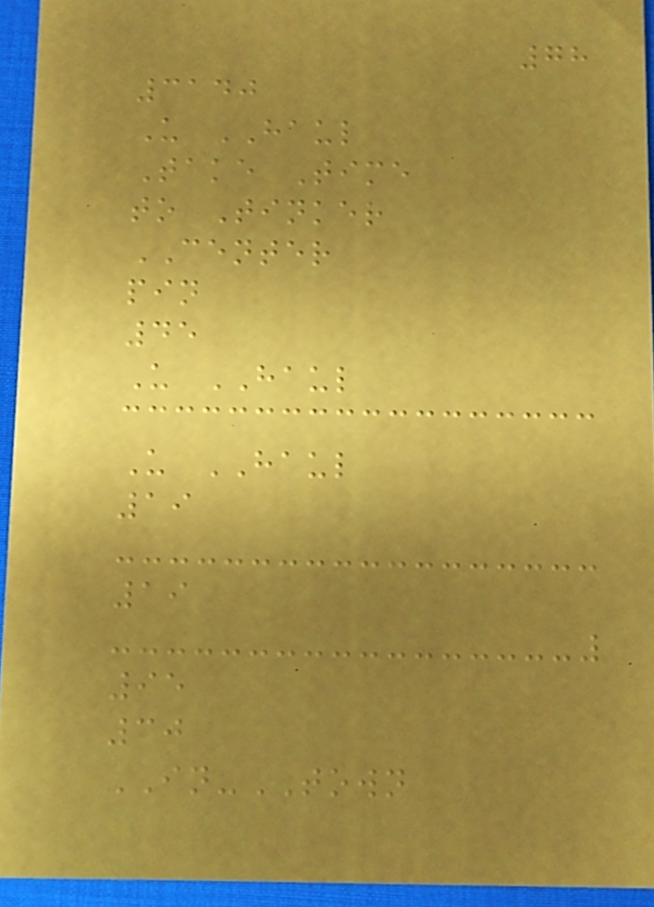78
3140
U HAUL
Take Time
to Tinker
CENTER
pin
45
U HAUL
U HAUL
19
19
95
30
IN-TOWN
